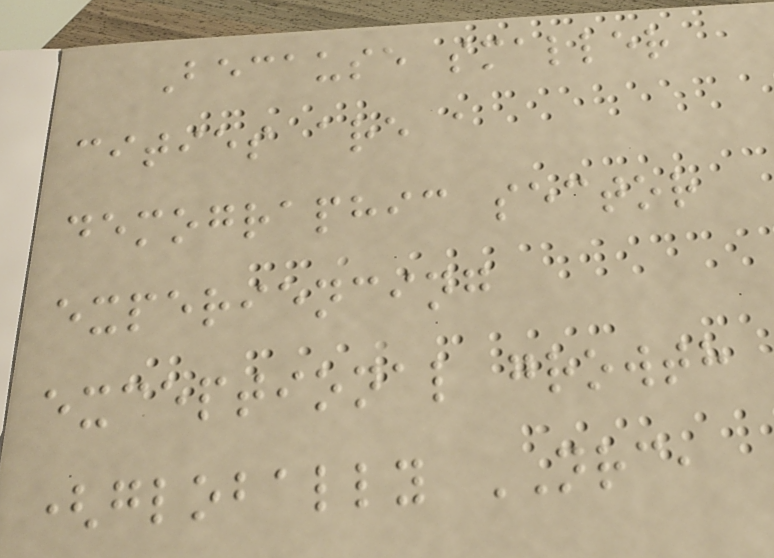Because smaller
cities are a
demographic sector
experiencing
exceptional growth
(globally NRC,
